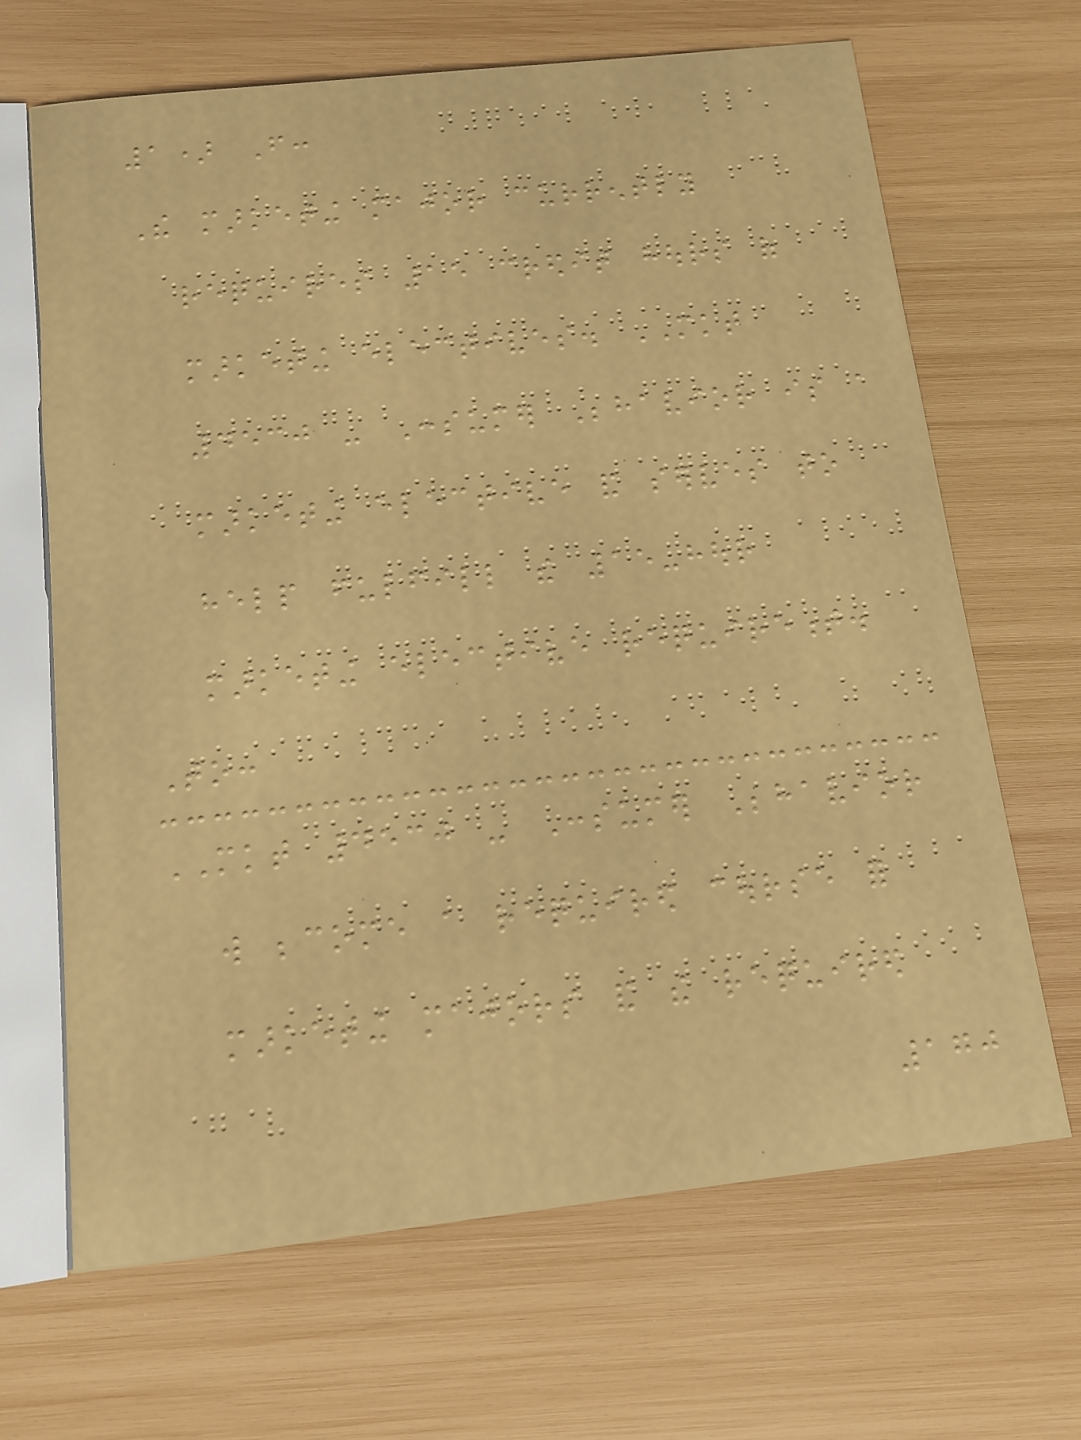1) From:
The marketing major currently
requires 15 credit hours of
marketing electives. MKT
4530 - Consumer Behavior is a
marketing elective and serves to
help fulfill the 15-hour
marketing elective requirement.
To:
MKT 4530 - Consumer Behavior
will become a required course for
marketing majors and the required
170
